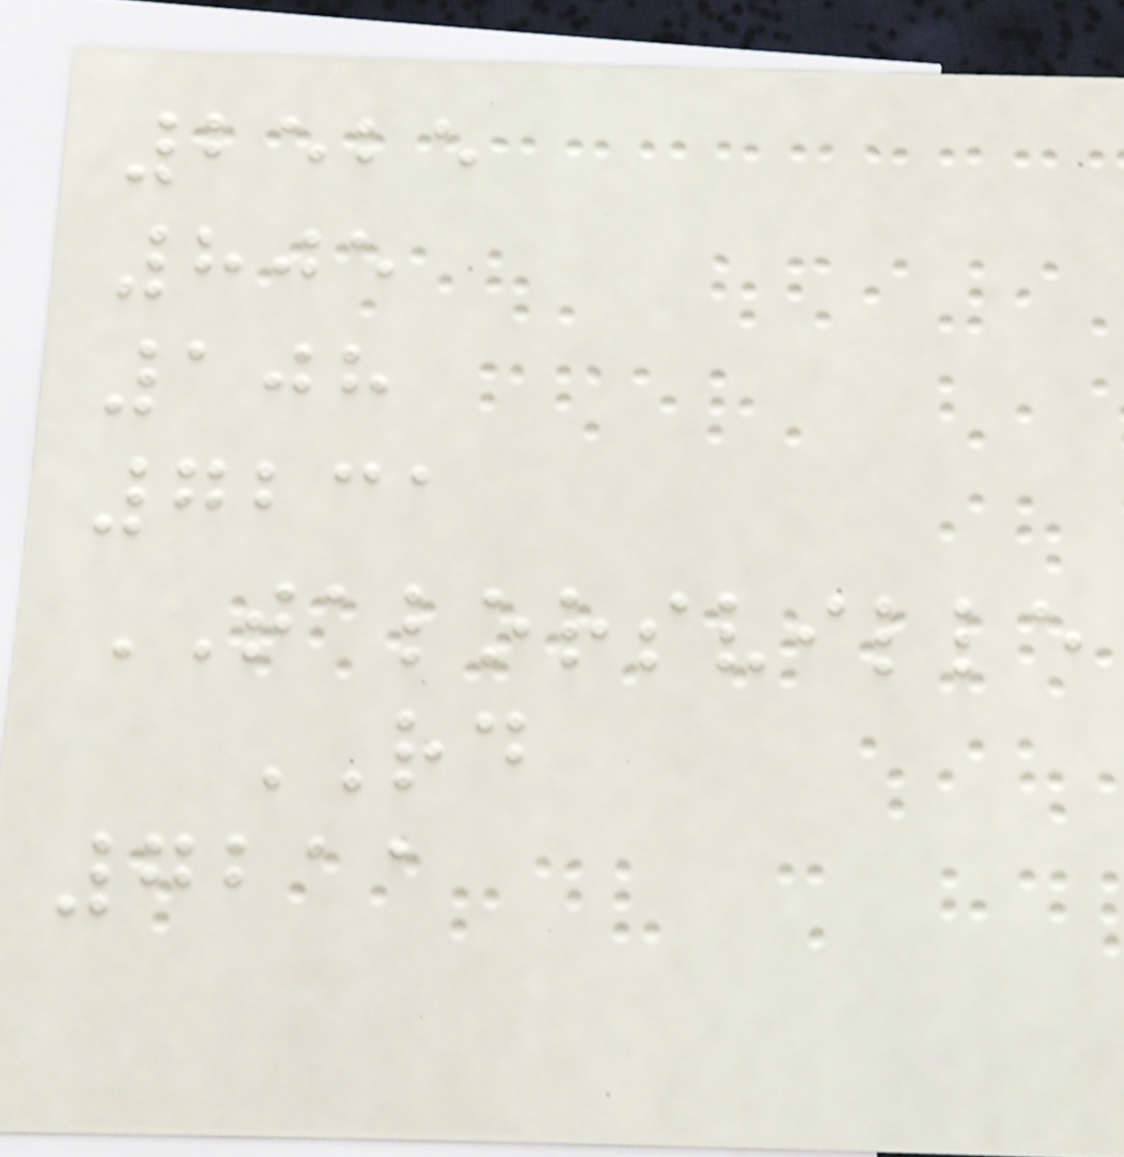2525
805
108
7231
TALORSVILLE
RD
7211
